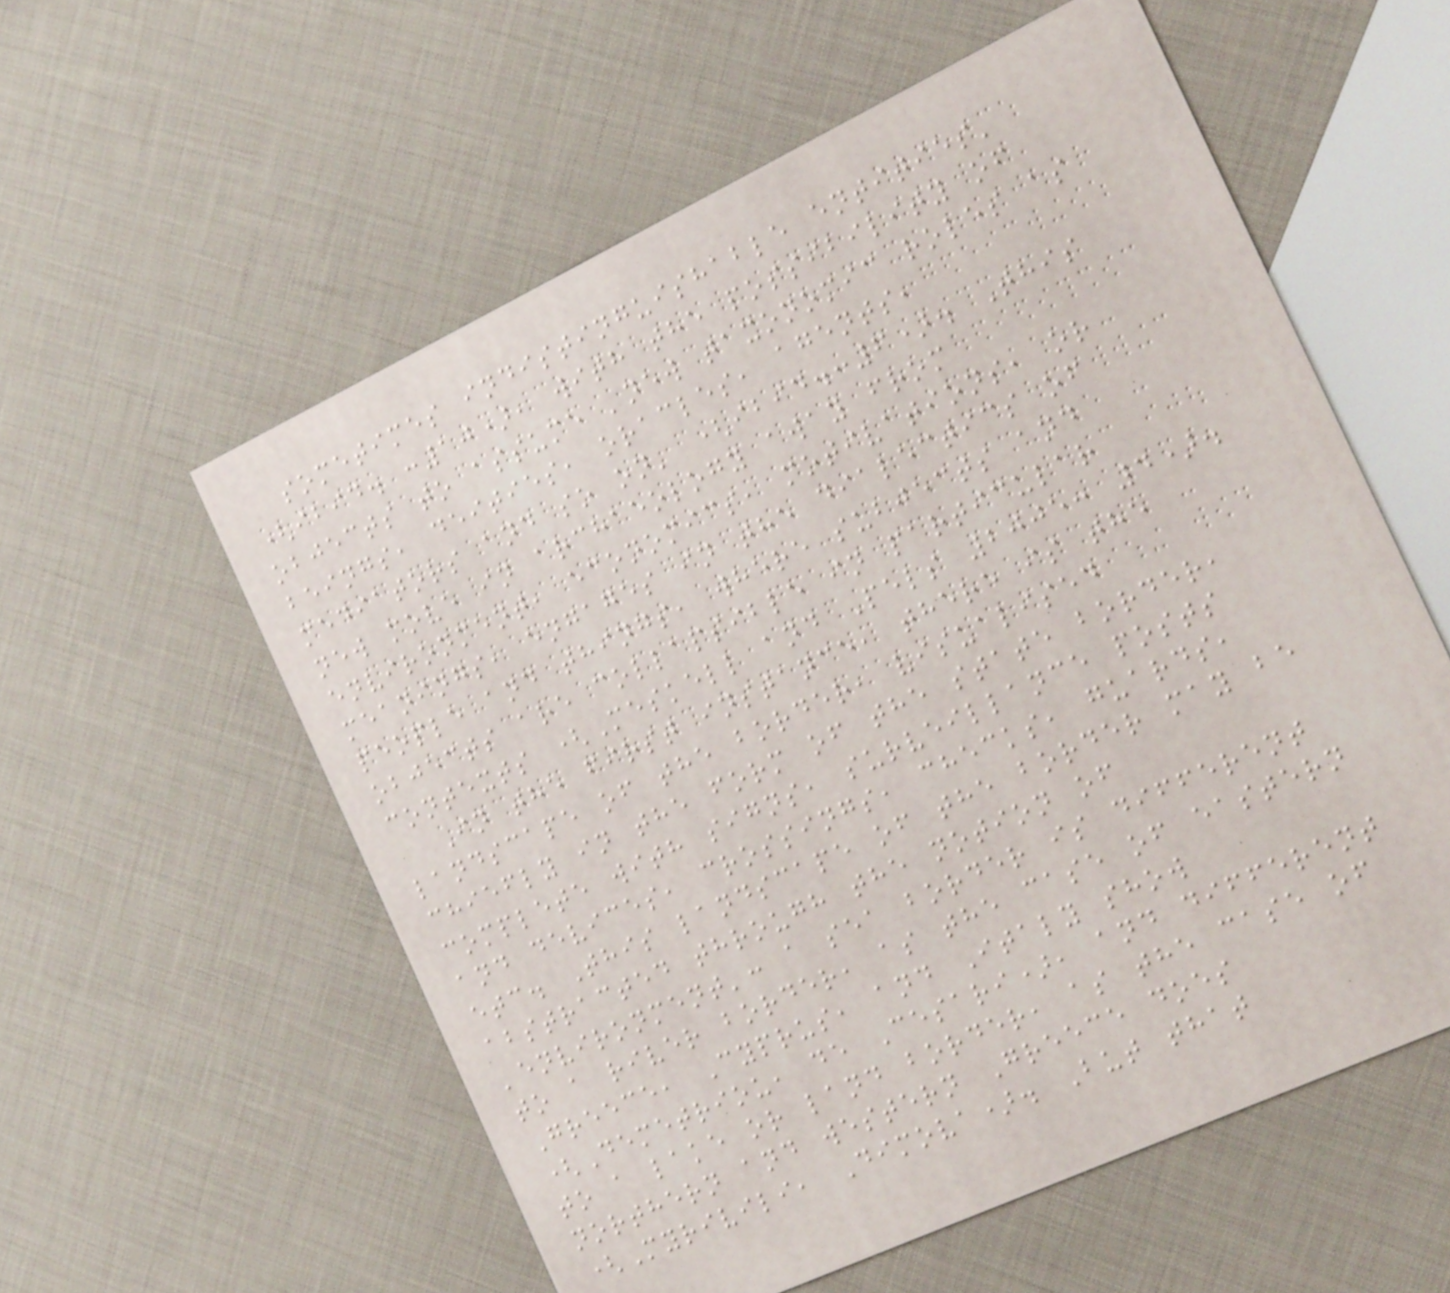sometimes indistinguishable entities'
(ibid. :10), with the possibility of
objects to assume 'new taxonomic roles as
beings, deities, oracles, agents,
mediators and so on' (ibid.:6). This
new move in archaeology away from
environment, economics, motivations, or
meanings, engages in the dialectics of
people and things, where subjects and
objects are collapsible in particular
contexts (Meskell and Pels 2005: 4).
In the first instance, there is the
landscape of the border, visualised
chiefly in the form of the state border,
complete with signs, surveillance posts
and devices, crossings, checks, guards,
etc. This landscape of the border may be
abstracted through the notion of
'environment': a sea border is different
to a river border, as the case of eastern
Greece, Cyprus, and Italy show
(Demetriou, de Cesari), and different
to a lake or land border, as the case of
northern and western Greece does
(Myrivili, Dimova). But that
